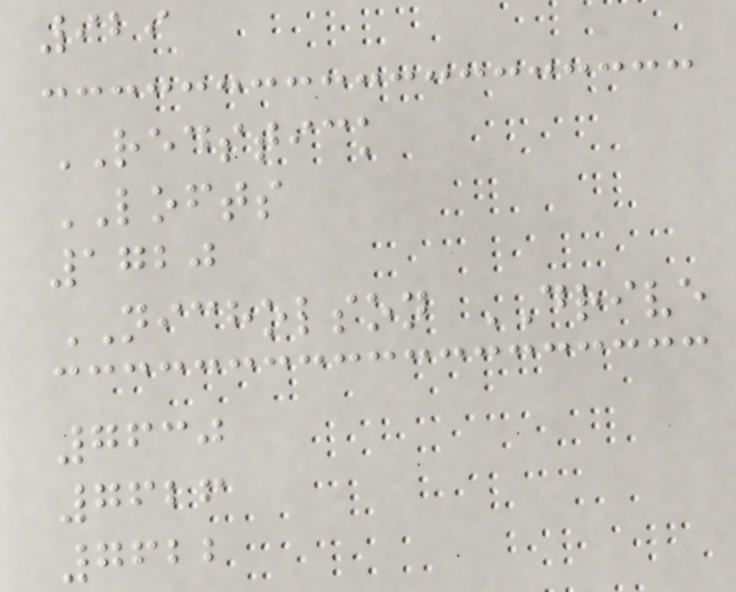929
REDSTICK
LOFTS
1720
NICHOLSON DRIVE
7630
7626
7622
